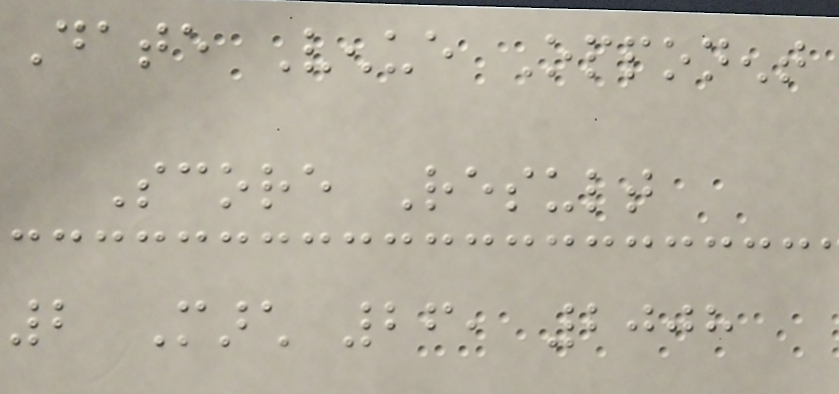Date Venue Opponent
Score Result
2 March 26, 2008
